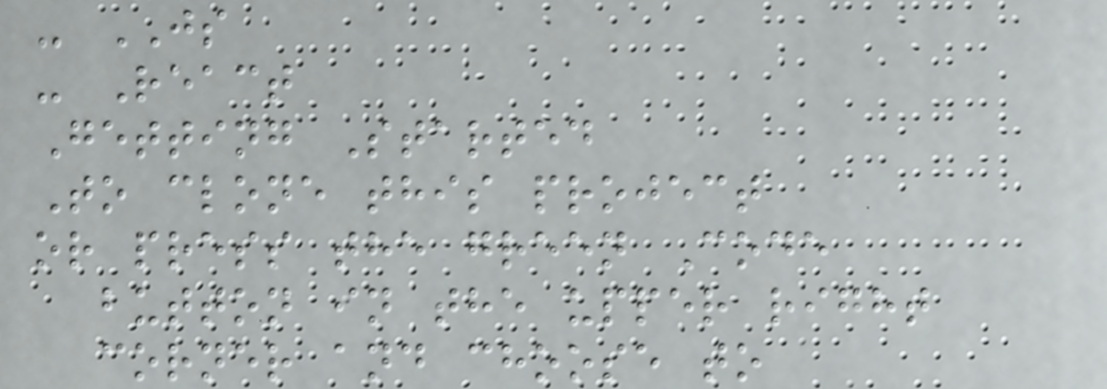- JS
- React
Getting Started
To clone this project
or press the green Code
button in the upper right
corner and choose to
